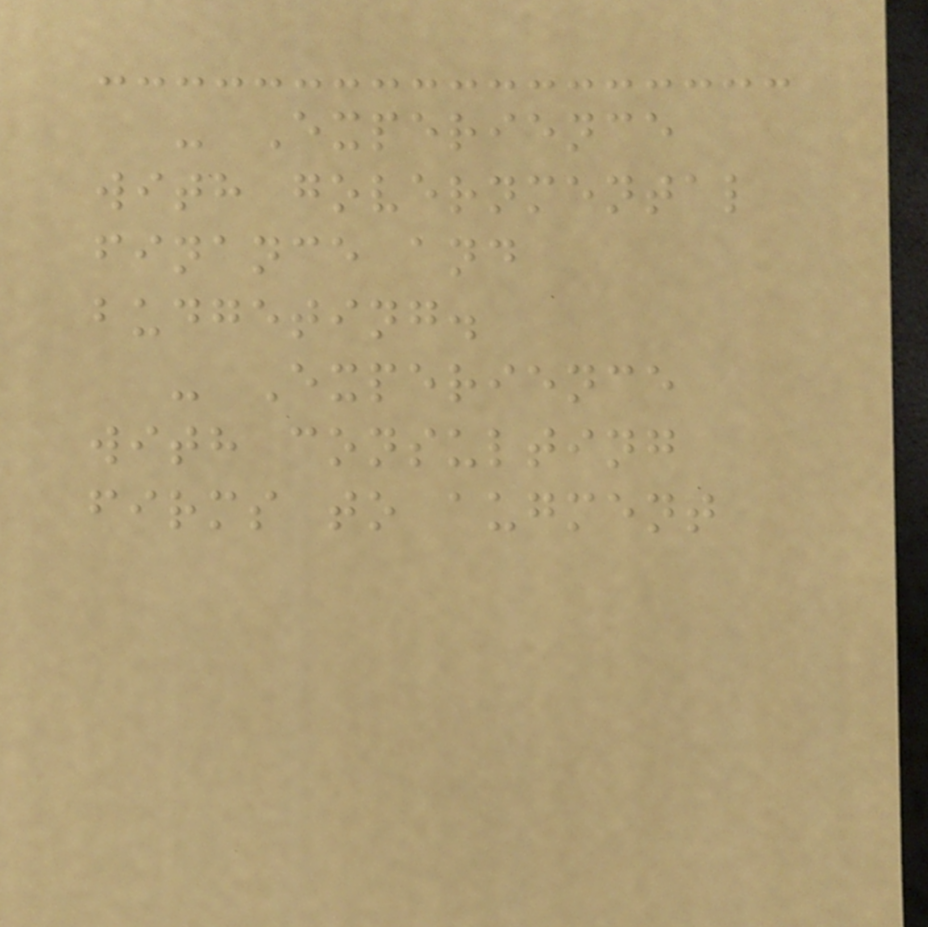- Experience
with governmental
finance and
budgeting.
- Experience
with consulting
firms to augment
